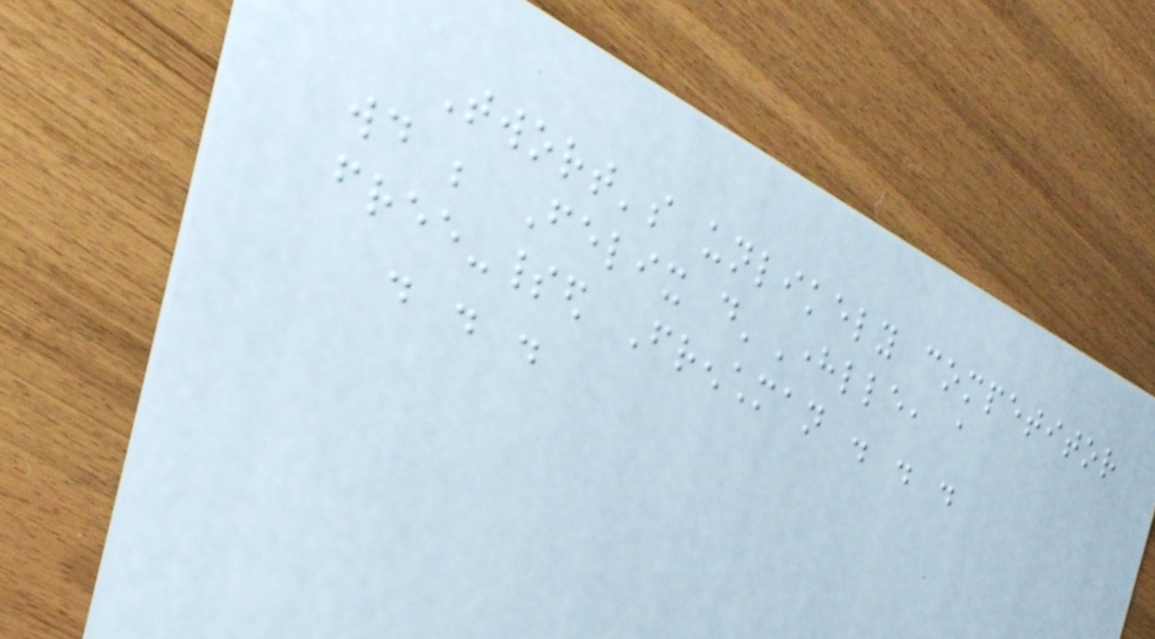Twort's unlikely competitor
would be Felix d'Herelle, a
free-spirited Frenchman . . .
. . .
